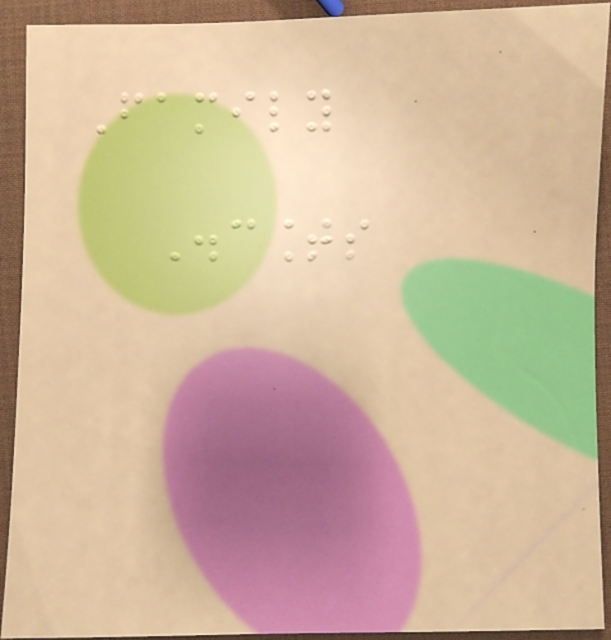Family
Discounts
